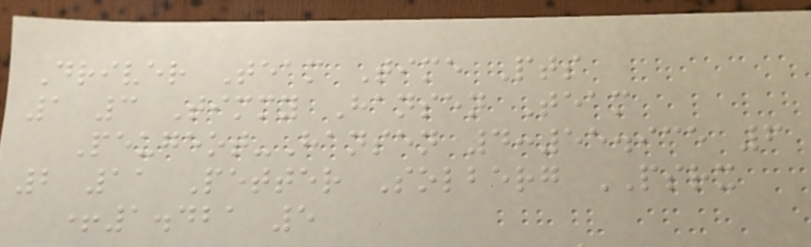Driver Team Time Pts
1 3 Timmy Hansen Team
Peugeot-Hansen 4:55.935 6
2 11 Petter Solberg PSRX
+1.421 5
